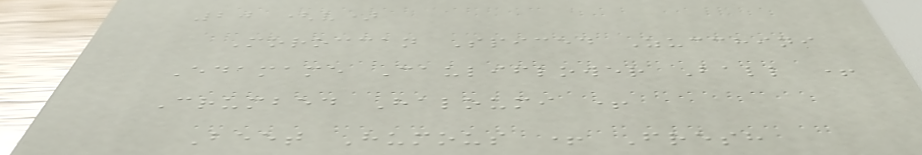20 (v)
Moroccan Spiced Zucchini
Edamame Cauliflower Ball +
Crumbed Haloumi +
Beet Humous + Fresh
